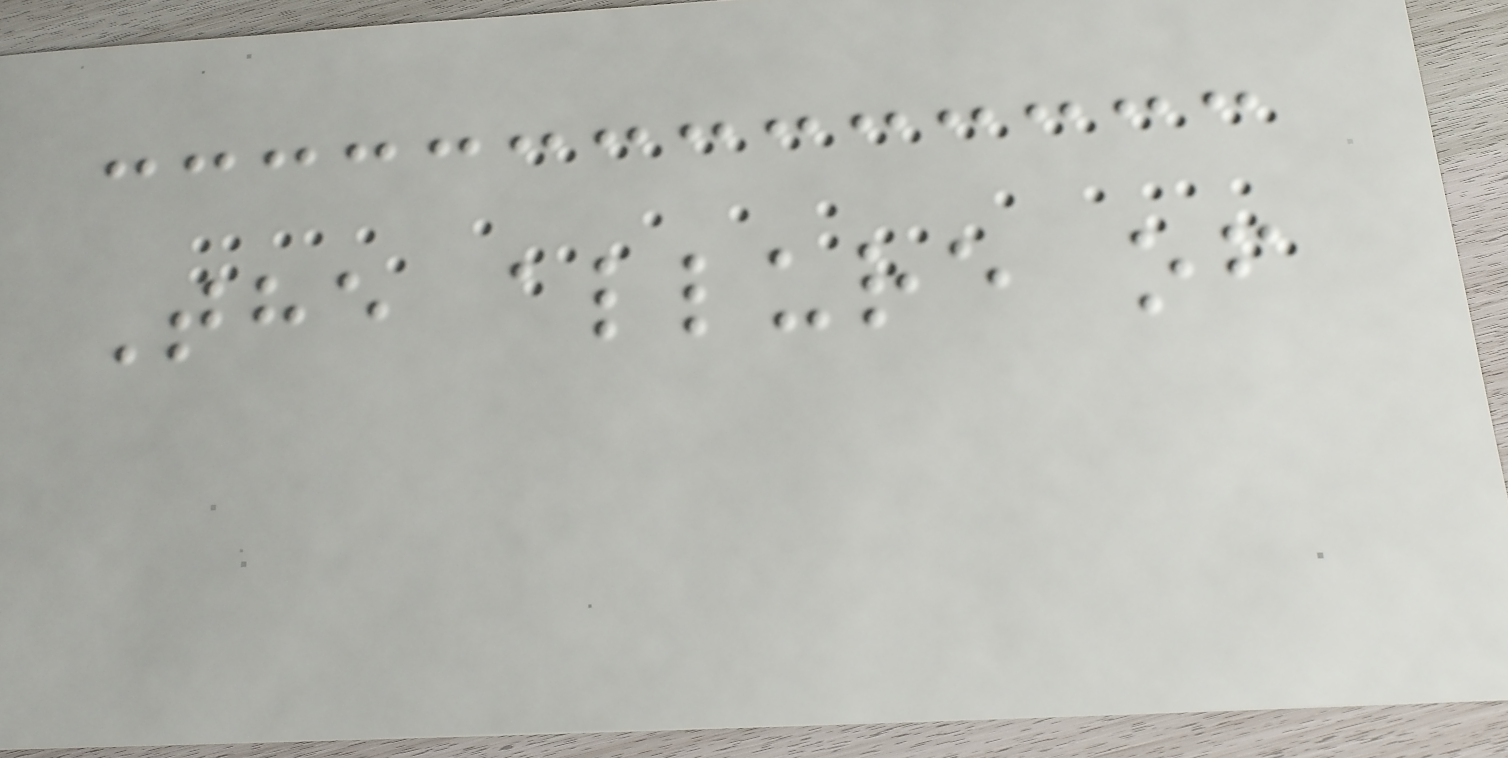The allure of
